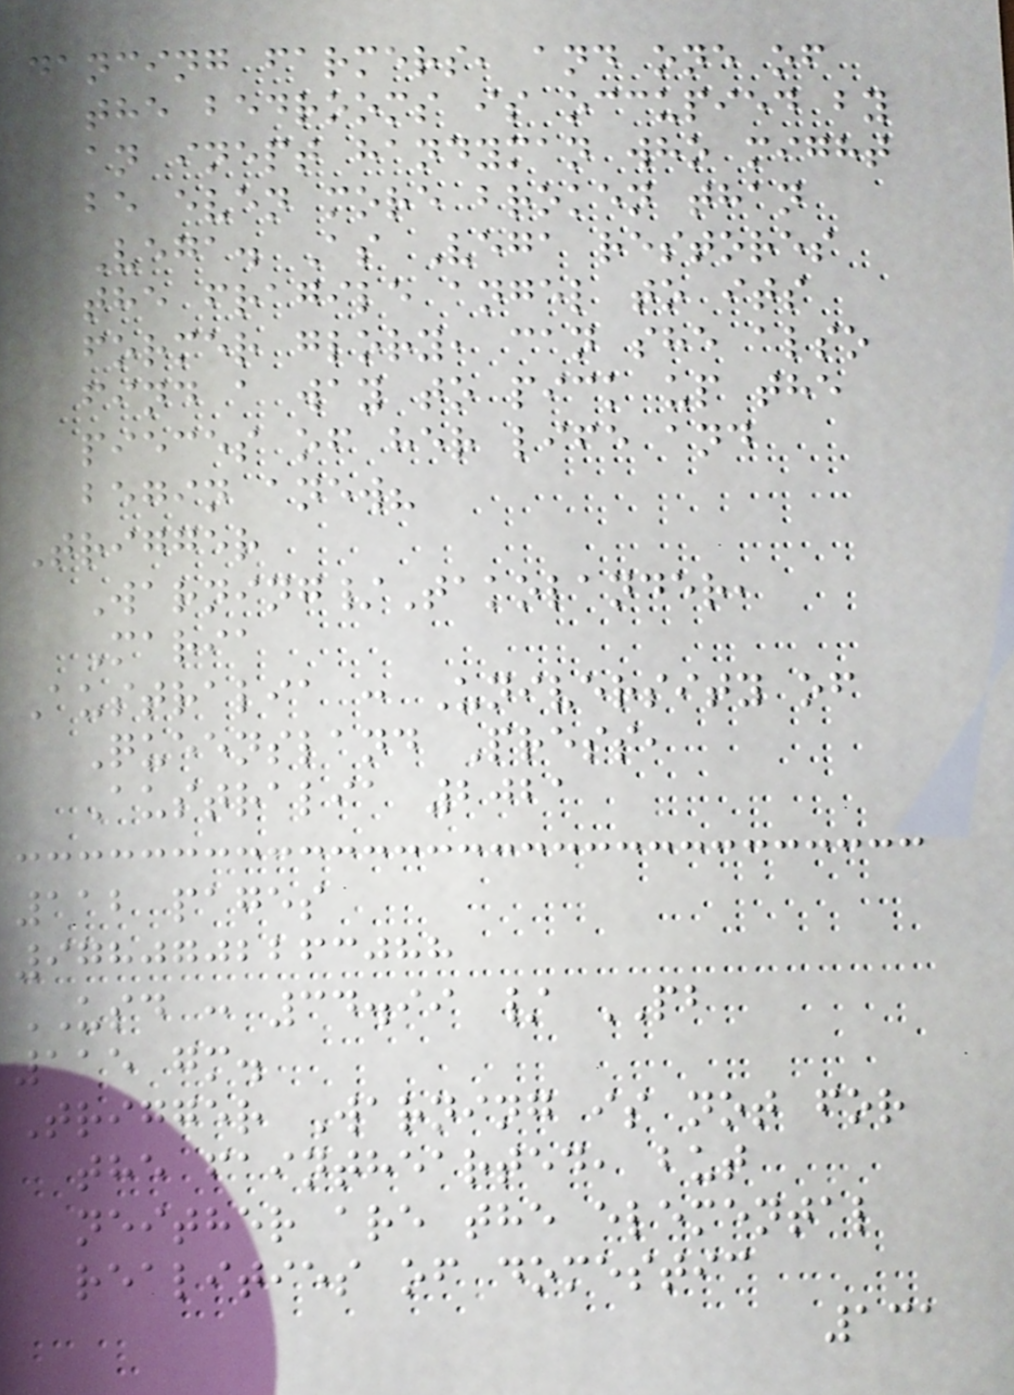dancing farmers, and one of
the bedrooms is occupied by
an inept handyman who might
be even more broken than
Vega. As Vega restores
the fragile angel to its
former glory, can she also
find a way to pick up the
pieces of her life and
begin anew?
Trigger
Warning/Takolander,
Maria
Australia : University of
Queensland Press,
Australia 2021
112 pages
9780702263088
USD : 34.99 / PB
115 gm.
Trigger Warning is not for
the fainthearted, but
neither are the elemental
realities of domestic
131
